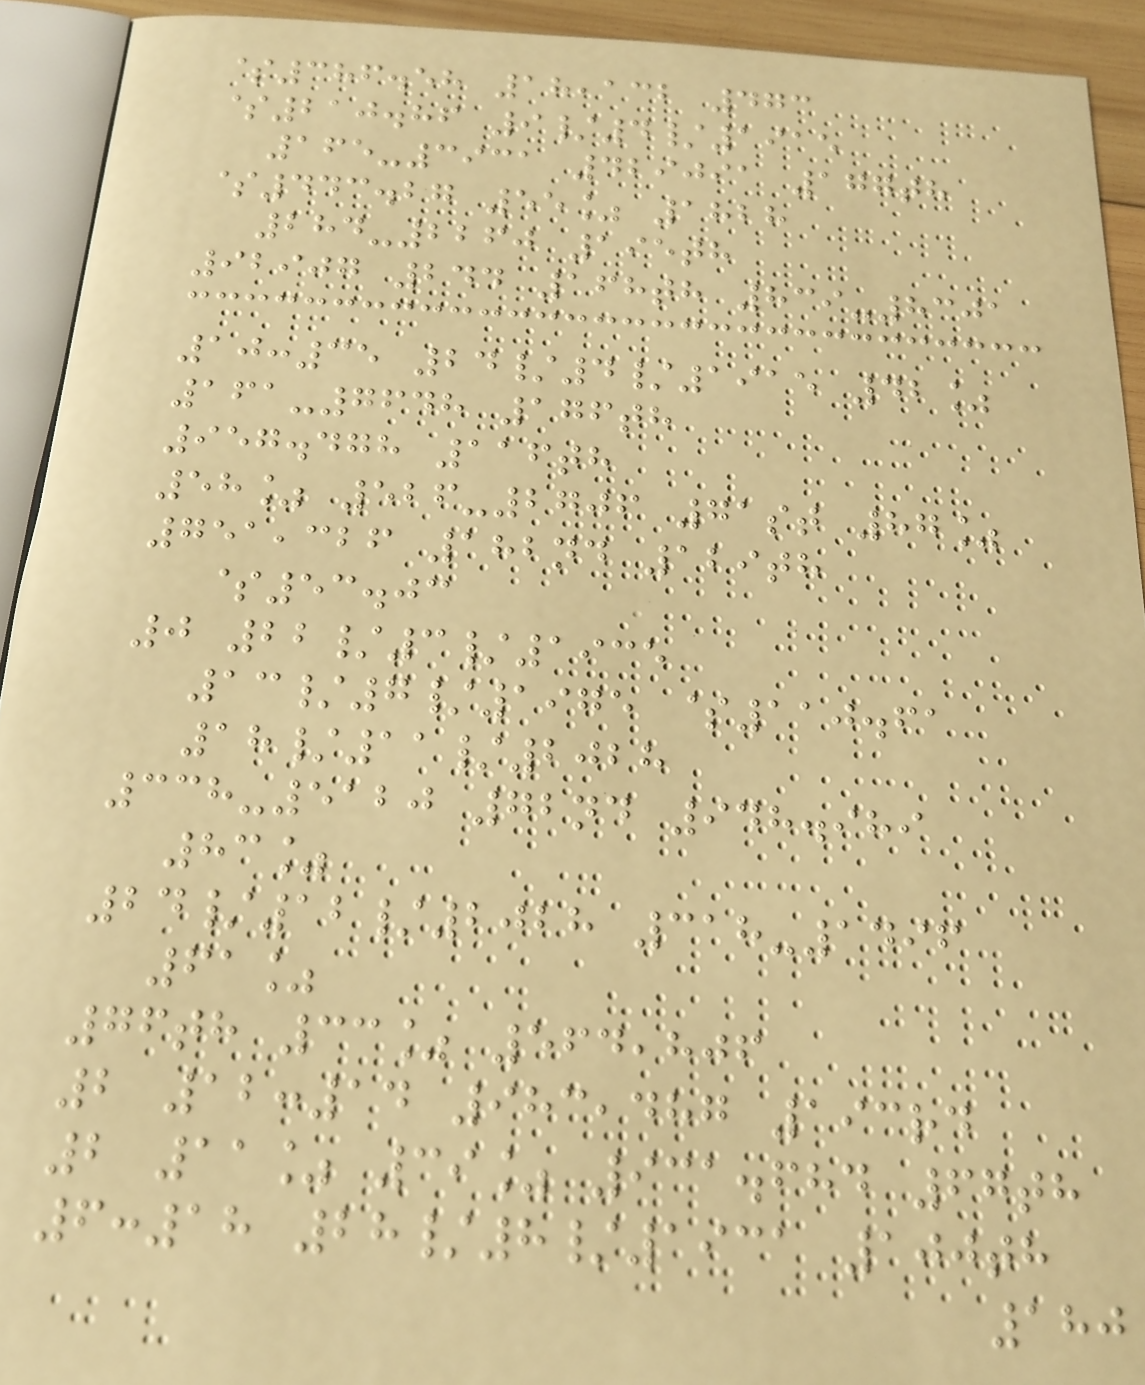$386.58 18,132 473
$210.86 9/4/1915
165-3931 429091 177th
$443.27 55% 1828
284-2260 195th
92907 244 168th 839-8301
10:35 24/4/1915 42%
161-7648 176th
957.478 116th
58% 526-2706 71st 87%
751,326 182nd 129th
$53.03
0 22/3/1935
13/7/1975 $110.61
18/11/2028
338-5120 72nd 948.989
83%
24/12/2028 318-1496
61%
76th 33% 564,806
2 12:14 983,487 193rd
2 11% 39% 931.684 67th
6:18 28/8/1931 100th
180
